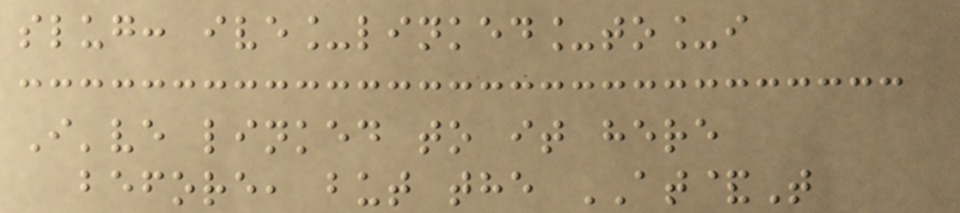slug: ive_linked_to_i
I've linked to it here
before, but the AT&T
